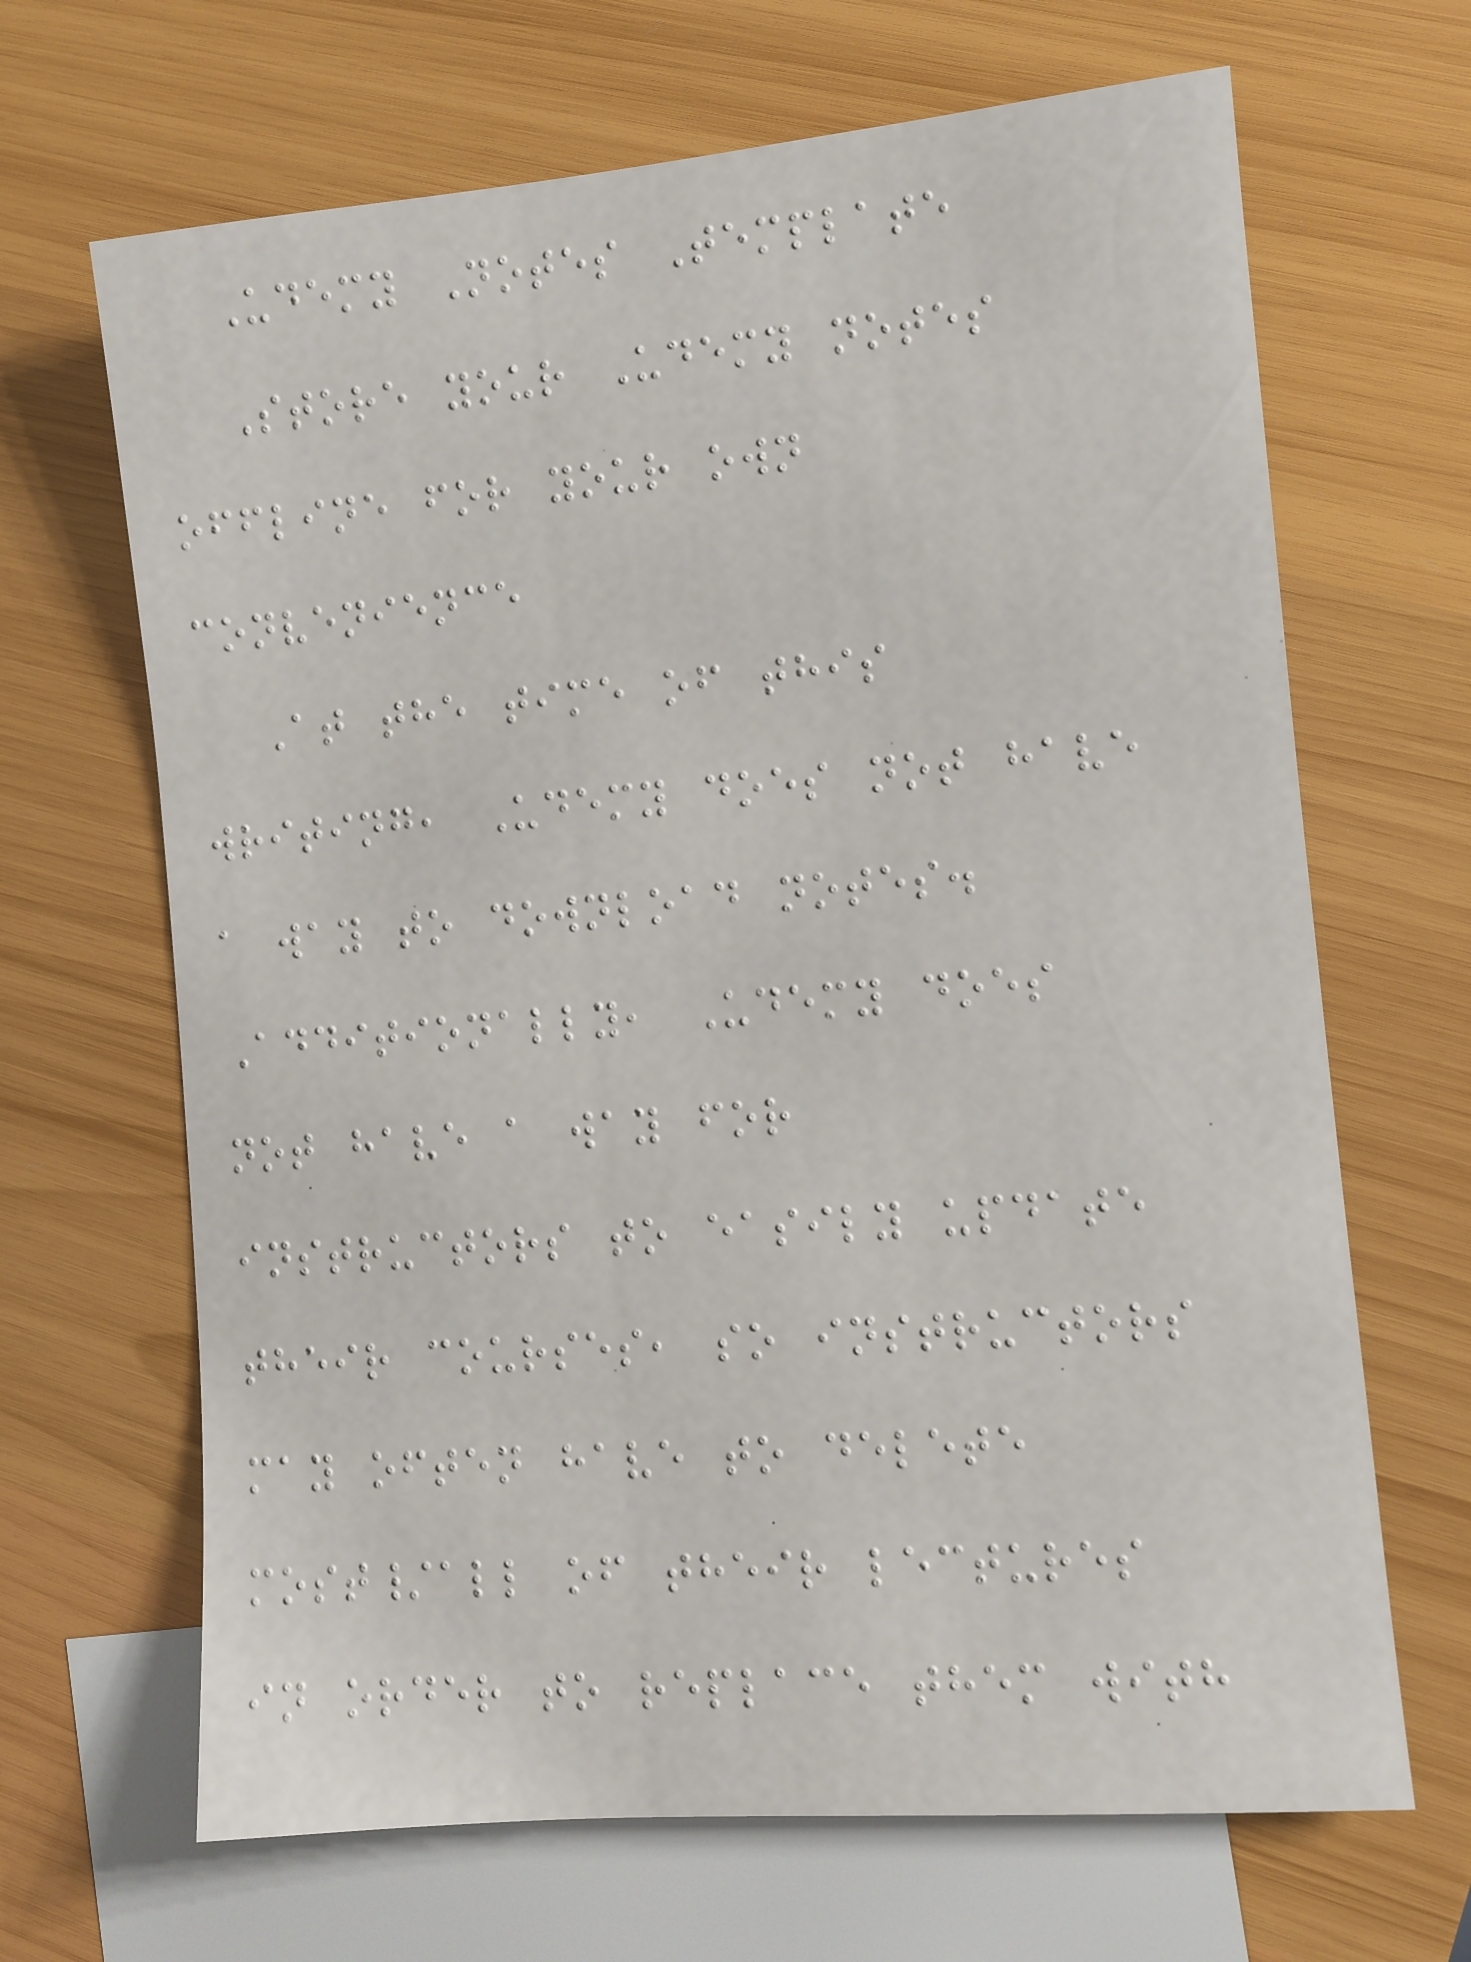Udemy Notes Template
Store your Udemy notes
offline for your own
convenience
At the time of this
writing, Udemy does not have
a way to download notes.
Additionally, Udemy does
not have a way for
instructors to easily update
their courses, so instructors
may often have to delete
most/all of their lectures
in order to replace them with
